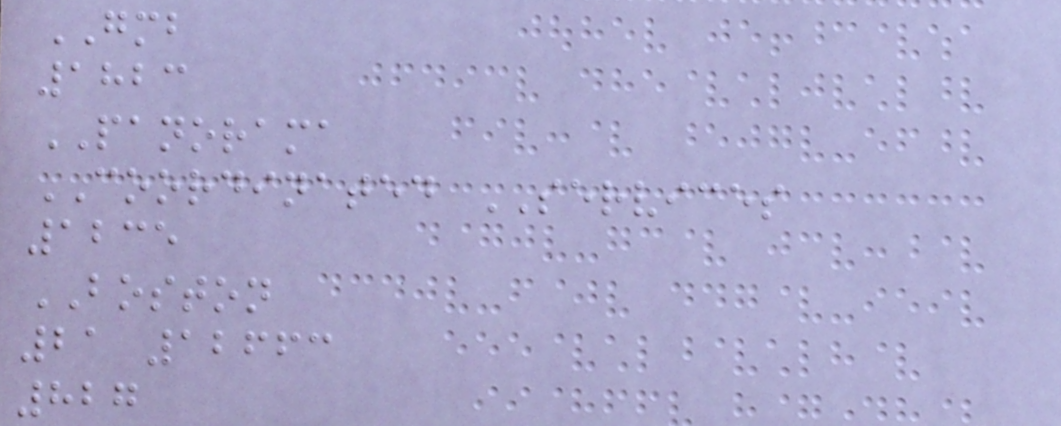GMB
1823
PANORAMA
COORDINATED SERVICES
1235
BOSTON
21 12663
827
